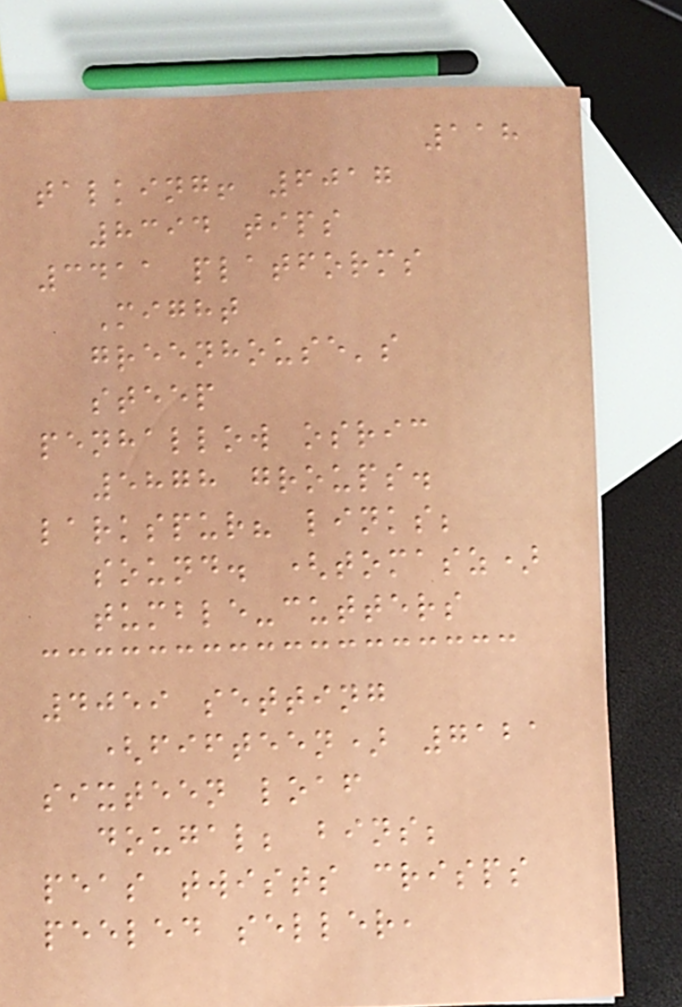118
talking! 6017
8394 tips
3411 platforms
Might
greenhouse's
steep
penhallow osric
5878 groups.
larkspur? links;
sound. (tomasz)
tumble-cutters
4059 setting
(fifteen) 7121
sixteen loaf
dougal; bins;
peas twists crisps
peeled seller,
